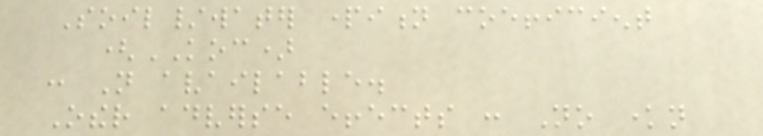Soil/water partition coefficient
(KOC)
: Not available.
Other adverse effects : No known
